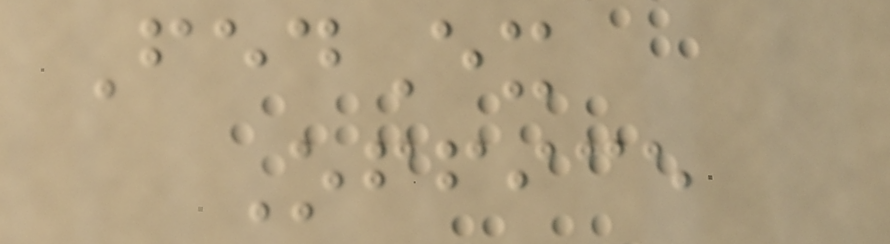FedEx
Office
